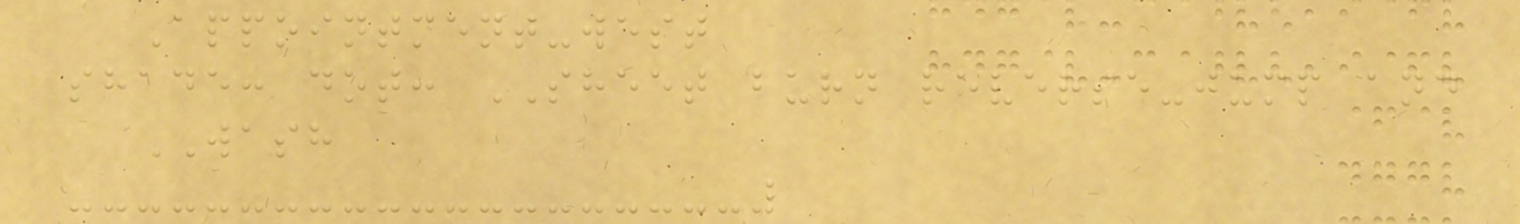Appointment-west
shade: dot: SHEET burn reverse-jump and
WASH
